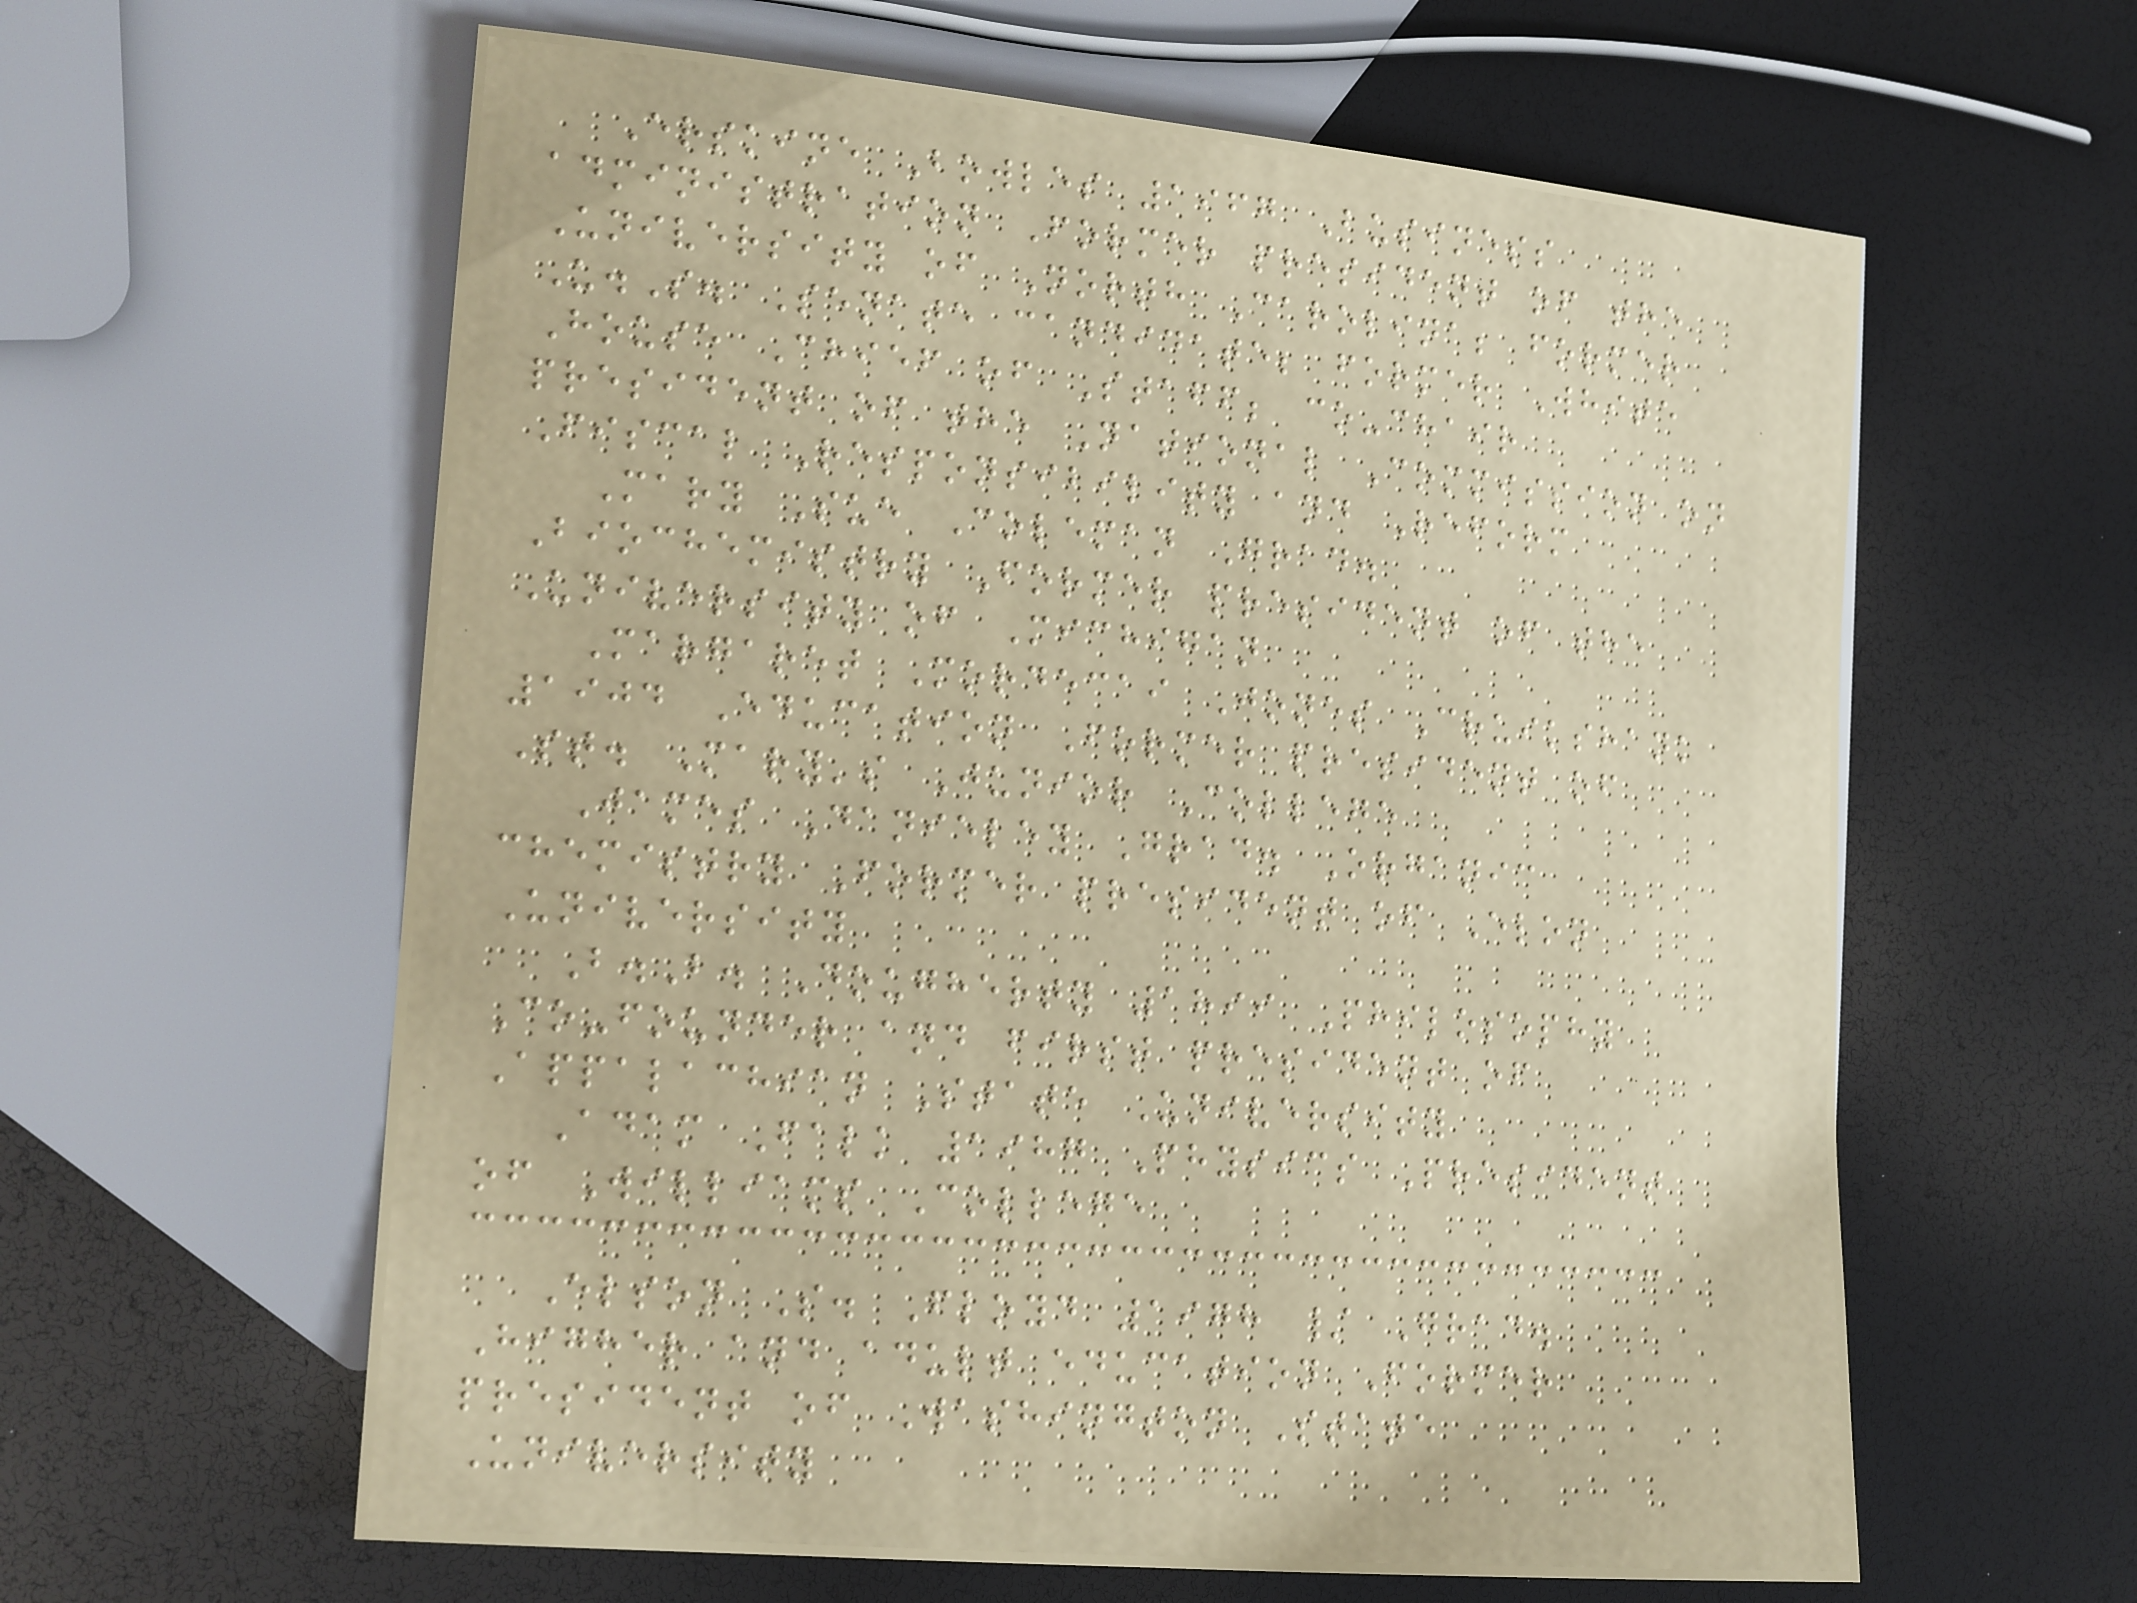Erskine Bowles 1967 Business
administration Former president of the
University of North Carolina; former
U.S. Senate candidate; former White
House Chief of Staff; co-chair
president of the National Commission on
Fiscal Responsibility and Reform
Mary Sue Coleman Grad.
Biochemistry Former president of the
University of Michigan
Margaret Mordecai Jones Cruikshank
1904 Education Former president of
St. Mary's Junior College
James Danieley Grad. Organic
chemistry Former president of Elon
University
B.B. Dougherty 1899 Philosophy
Co-founder and first president of
Appalachian State University
Adam Falk 1987 Physics President
of Williams College
Elson S. Floyd 1978 / Grad.
Higher and adult education Former
president of Washington State
University
